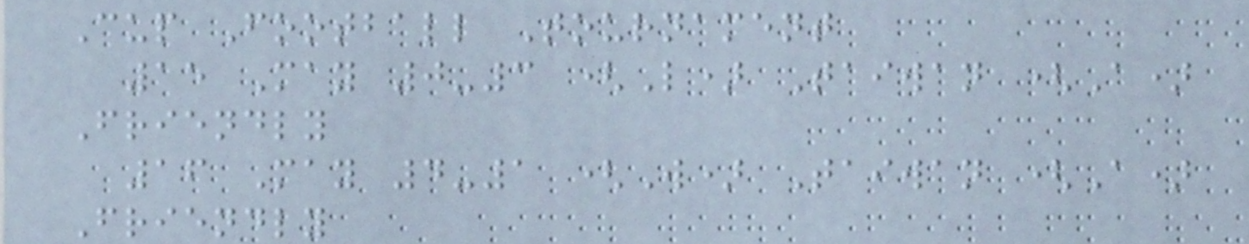Cup Football Tournament
15 May 0-3 (L) Taiwan (A)
Friendly
16 May 4-1 (W) Taiwan (A)
Friendly
